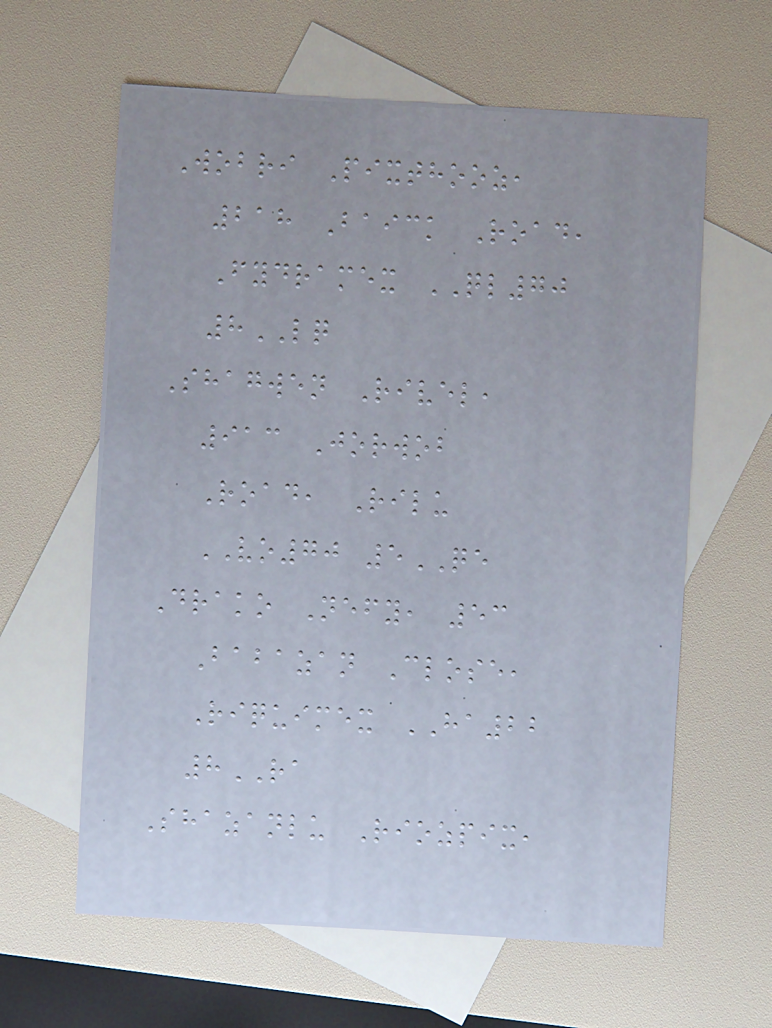Wobri Pixthooz,
218 Baick Road,
Fydramex QL70
8LQ
Shagwen Rivel,
913 Jorwob
Road, Rilu
VO70 5QE
Drako Nefy, 53
Babazan Close,
Riquimex HA22
8RA
Shazanlu Riozpix,
